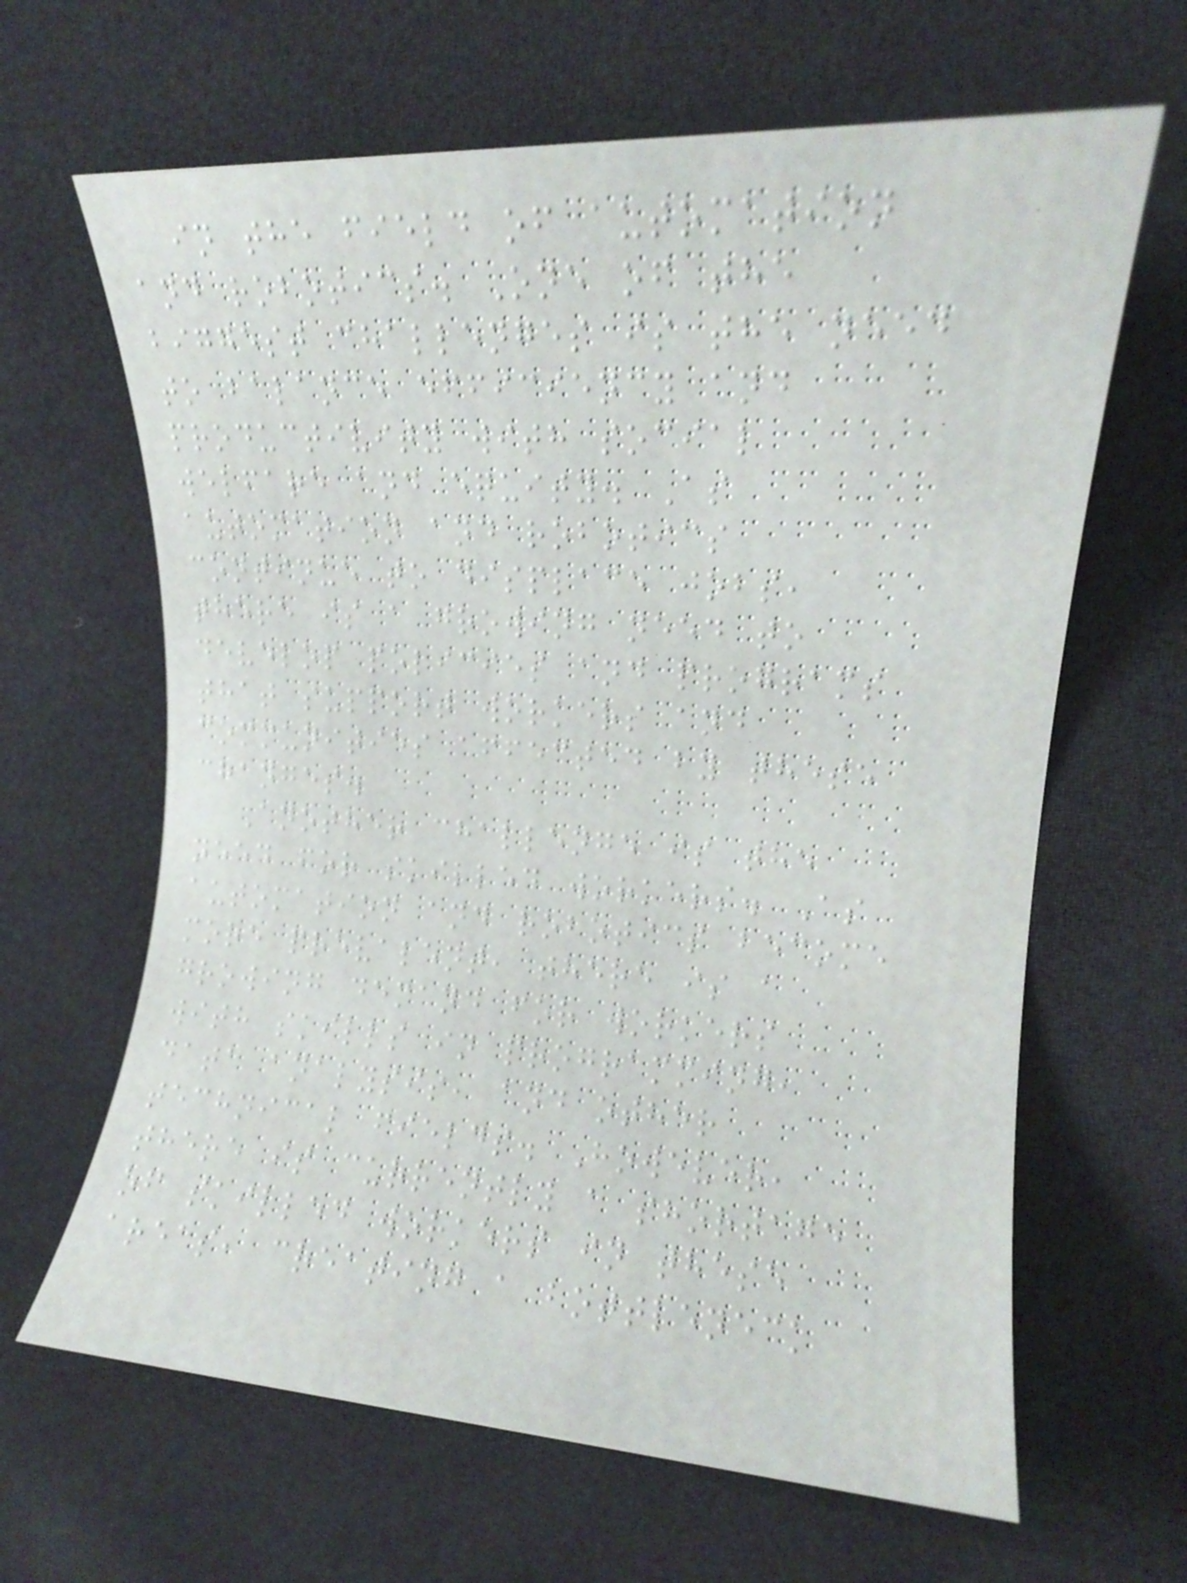in the field of automation
and robotics. One of the
biggest challenges is the need
to balance efficiency and
productivity with social
welfare and equity. As
automation and robotics
continue to displace jobs,
there is a growing need to
develop policies and programs
that support workers and
communities affected by these
changes.
Another challenge is the
need for skilled workers. As
automation and robotics become
more prevalent, there is a
growing demand for workers
with skills in programming,
data analysis, and other
technical fields. However,
there is currently a shortage
of skilled workers in these
areas, creating a bottleneck
